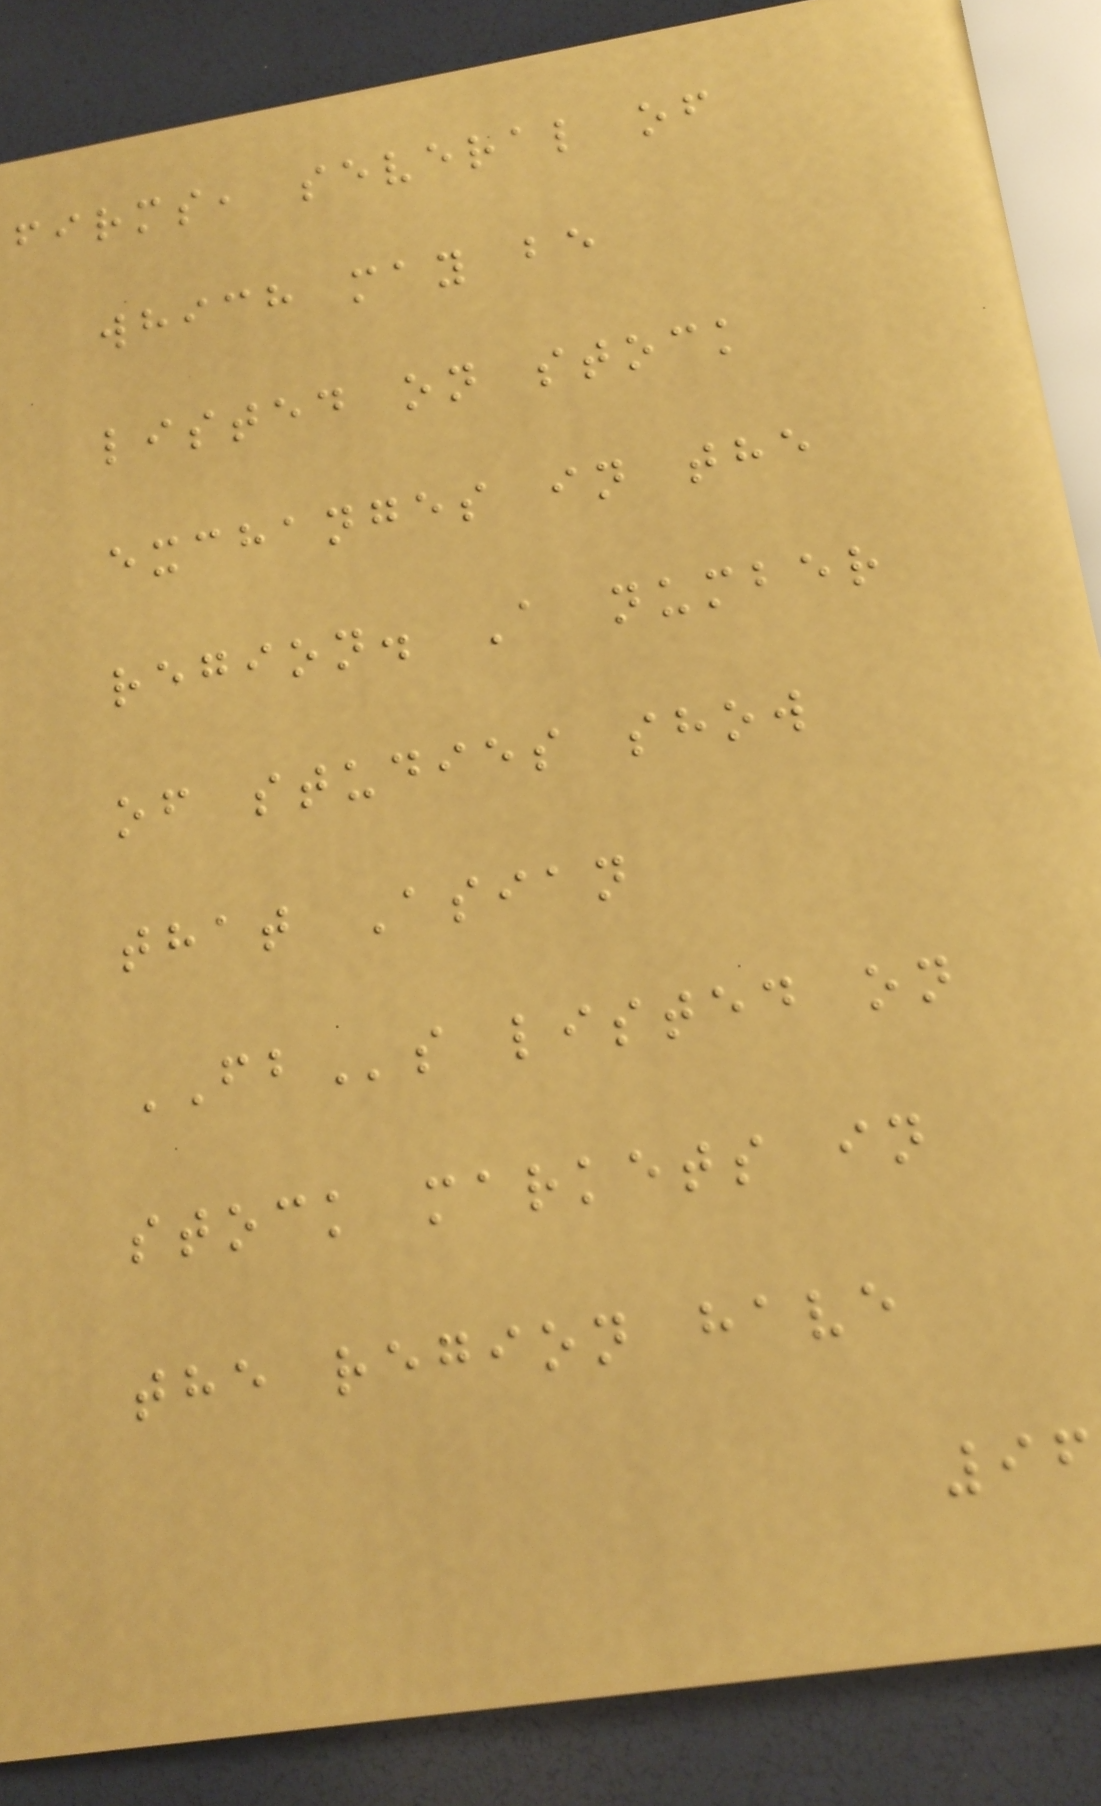firms, several of
which may be
listed on stock
exchanges in the
region. A number
of studies show
that Asian
FBs listed on
stock markets in
the region have
96
